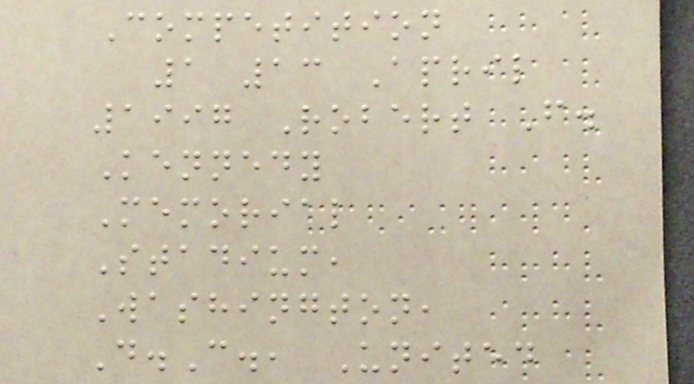Competition
1 13 April
1997 Robert F.
Kennedy
Memorial
Stadium,
Washington,
D.C., United
